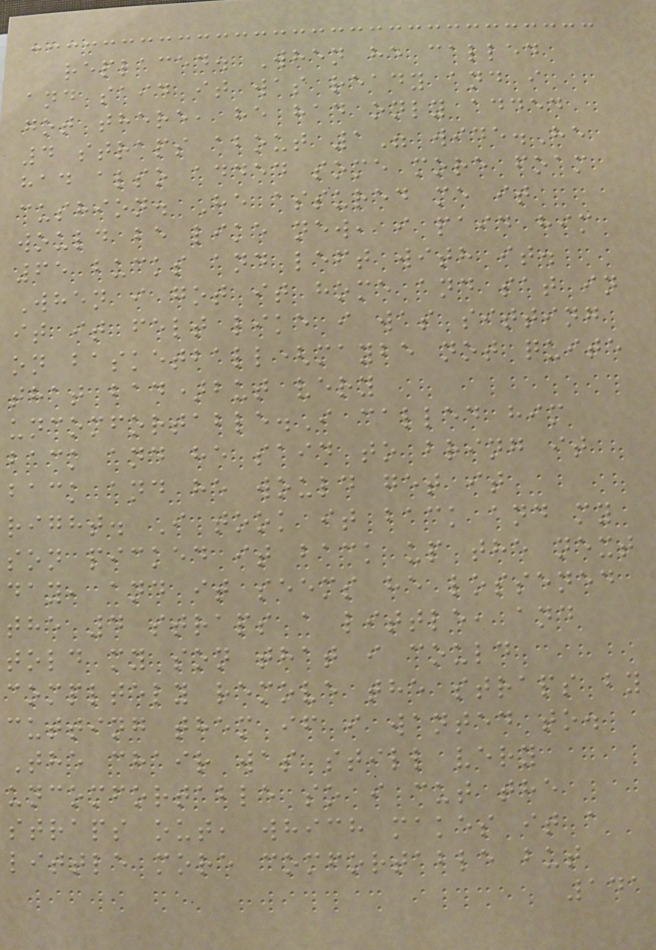replaced. When he called
and said it was ready and i
got there, he had only added
4 straps about 1" wide.He
had also added some more foam
cushion. He assured me it
would be like new, i paid him
65 bucks and left with it.
When i got it home and sat in
it it felt like i was sitting
on basketball(maybe not quite
that bad)but very
uncomfortable.I called him
back and he said to bring it
back and he would get it
right. I took it back and my
son picked it back up the next
day, and it seems he lossened
the 4 straps a little, and
told my son that i could
compltely remove the straps by
cutting them if i wanted to.
The chair was still very
uncomfortable so i cut the
straps out, which makes it a
little more comfortable but
141
